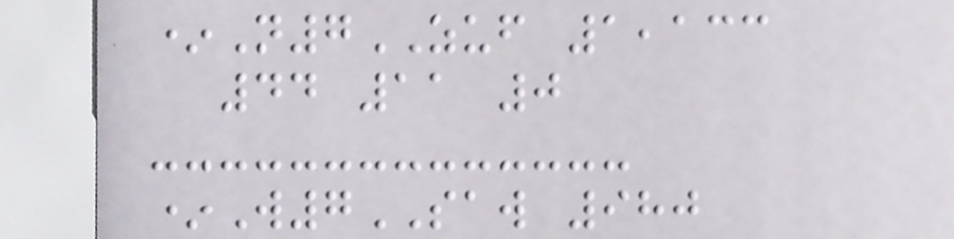*N7ZUF 1,133
44 11 0
*W7SAW 980
